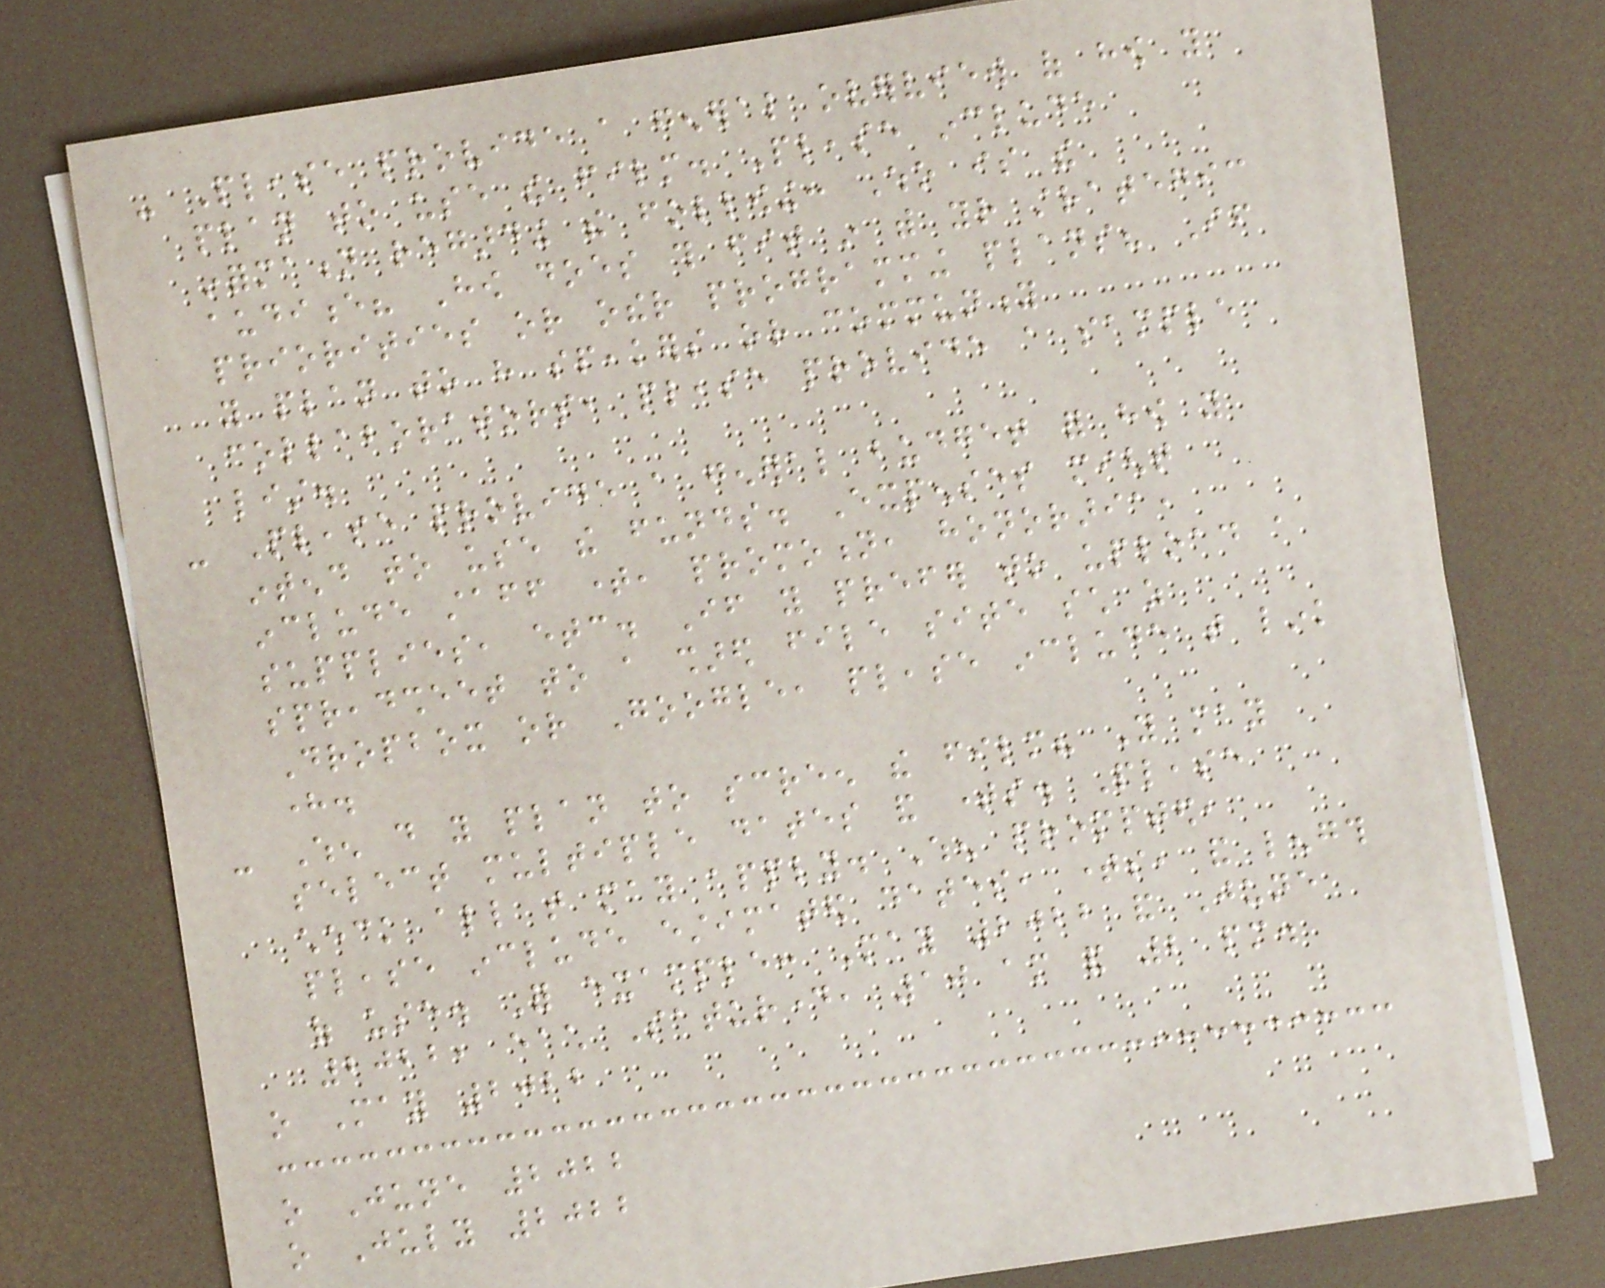- Please provide a general overview of how you
plan to use the film. Please include
information regarding the following: Who is the
audience? How does this fit in with your strategic
priorities or other programming plans? If
you plan to have speakers or community
collaborators, please provide a sample
list.
- Please provide a general budget for how you
intend to use the funds. Expenses might
include staff time, promotion, honoraria,
supplies, etc. If you prefer to upload a
spreadsheet to a shared file site such as
Dropbox or Google, please include that link
here.
- When do you plan to screen the film? You may
select multiple dates and times. Please
check all that may apply. When prompted,
please include estimated dates, times, and length
of use. For example: May 2022 and June
2022, each Saturday, 10 am and 2 pm.
o May 2022
o June 2022
o July 2022
